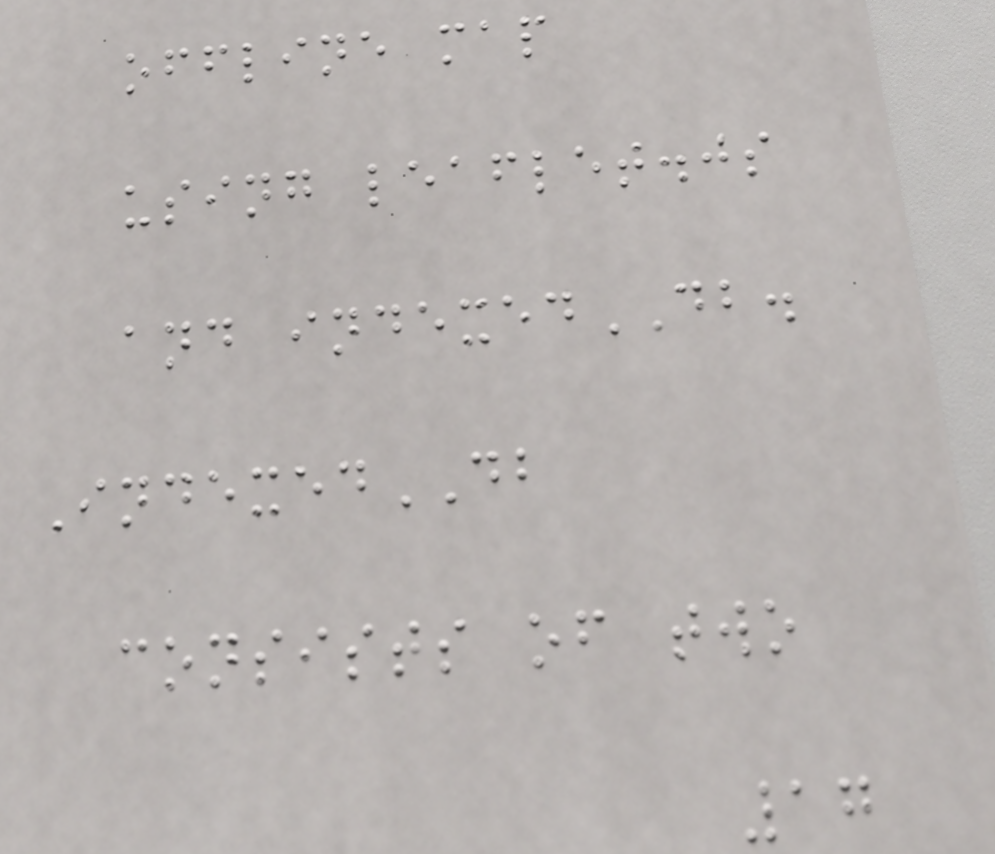offline map
using leaflet.js
and indexedDB.
IndexedDB
consists of two
17
